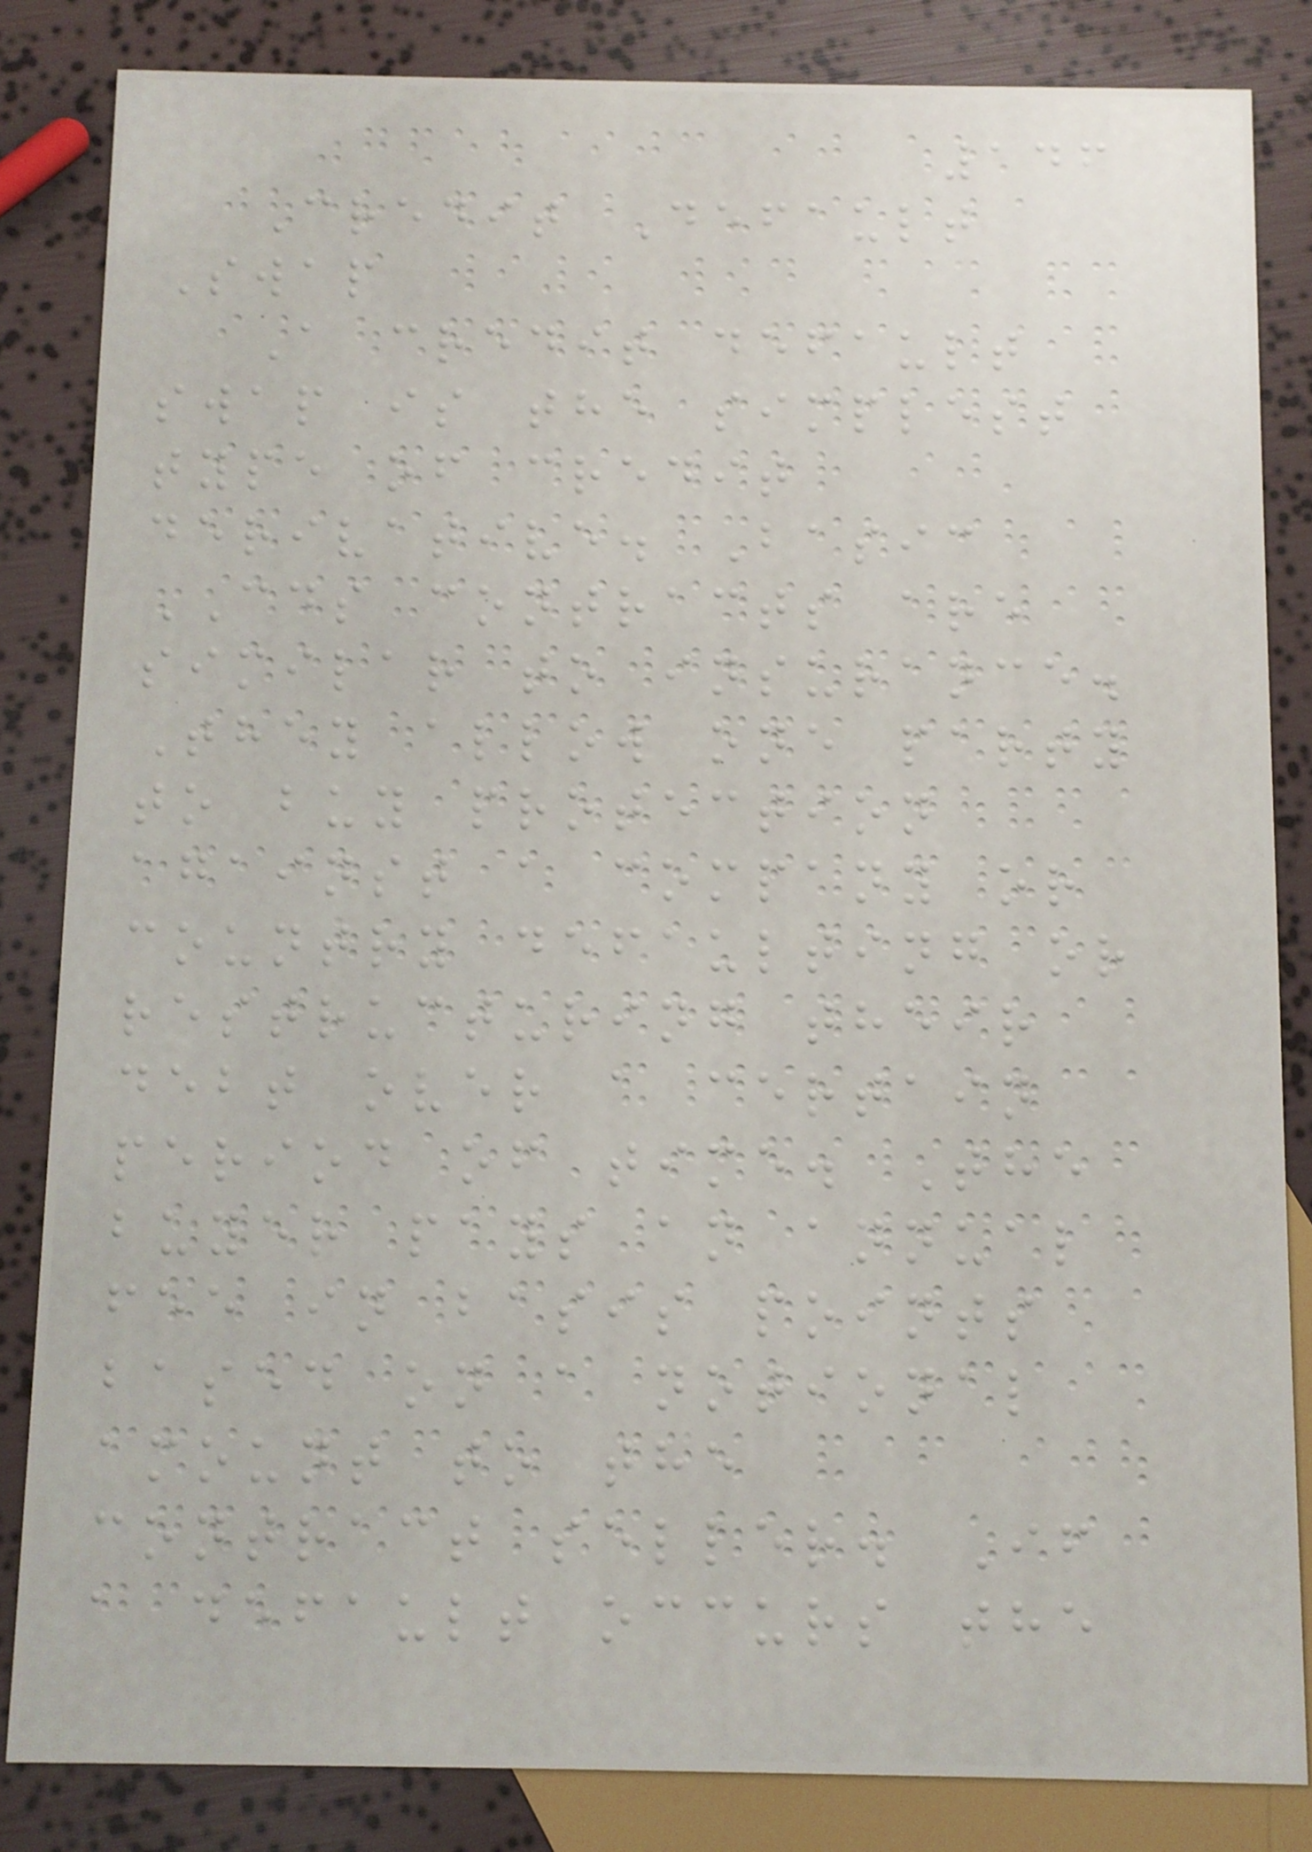146
Credit Default
Swap
A credit default
swap is the simplest
type of credit
derivative. Basic
CDS contracts are
similar to insurance.
They allow one party
to buy protection
against a company or
country defaulting or
restructuring their
debt over a certain
period of time. The
buyer pays an annual
fee in basis points
based on a notional
amount to the
contract seller. If
a default occurs the
